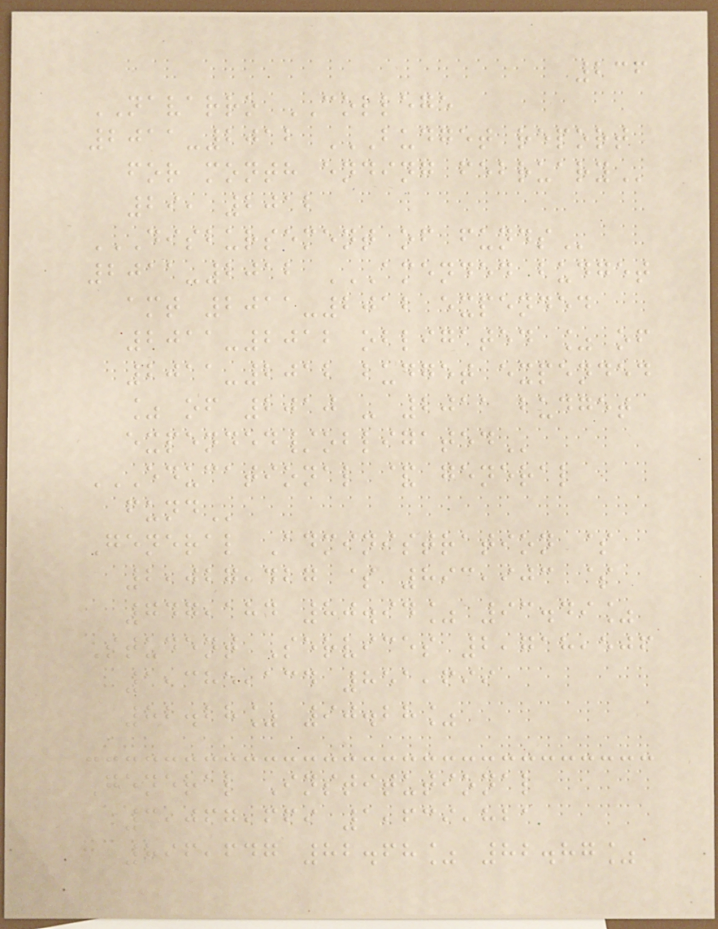236
NAVARRO COLLEGE
2011-2012 BUDGET REPORT
FOR MONTH ENDING FEBRUARY
29, 2012
DISBURSEMENT OF FUNDS
2011-2012 AMENDED BUDGET
AMT 2011-2012 EXPENDED
2011-2012 OBLIGATED % OF
2011-2012 BUDGET EXPENDED
% OF 2010 - 2011 BUDGET
EXPENDED/OBLIGATED
EDUCATIONAL & GENERAL
FUND
General Administration $
2,027,427 $ 893,903 $
747,184 80.94% 93.49%
Student Services 2,718,506
1,385,134 851,699
82.28% 90.28%
General Institutional
3,067,669 1,639,821
896,647 82.68% 82.87%
